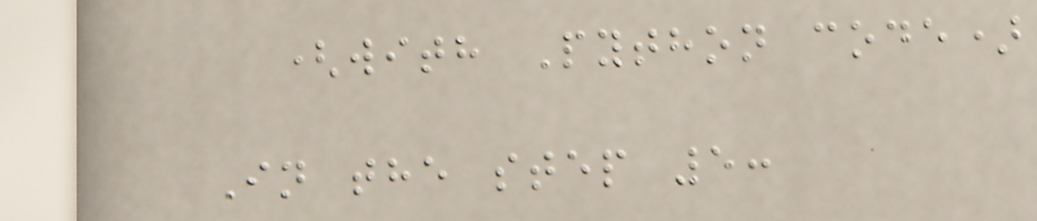(with Python code)
In the step 5:
